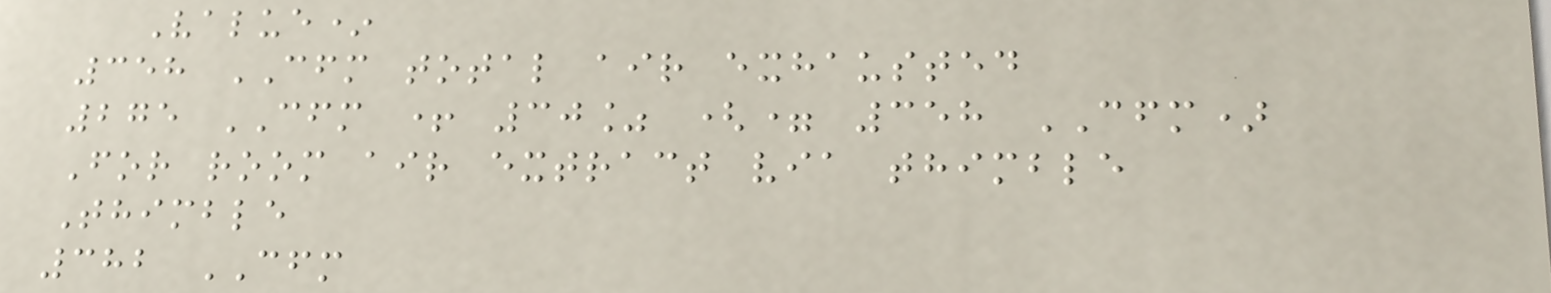Value*
358 CFM total air exhausted
275 CFM + 30% (= 358 CFM)
For room air extract via thimble
Thimble
382 CFM
